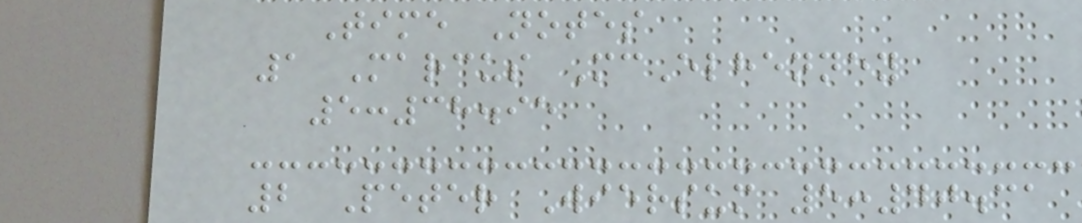Time Notes
1 Marcus McElhenney
5:38.95
2 Peter Wiersum 5:40.31
